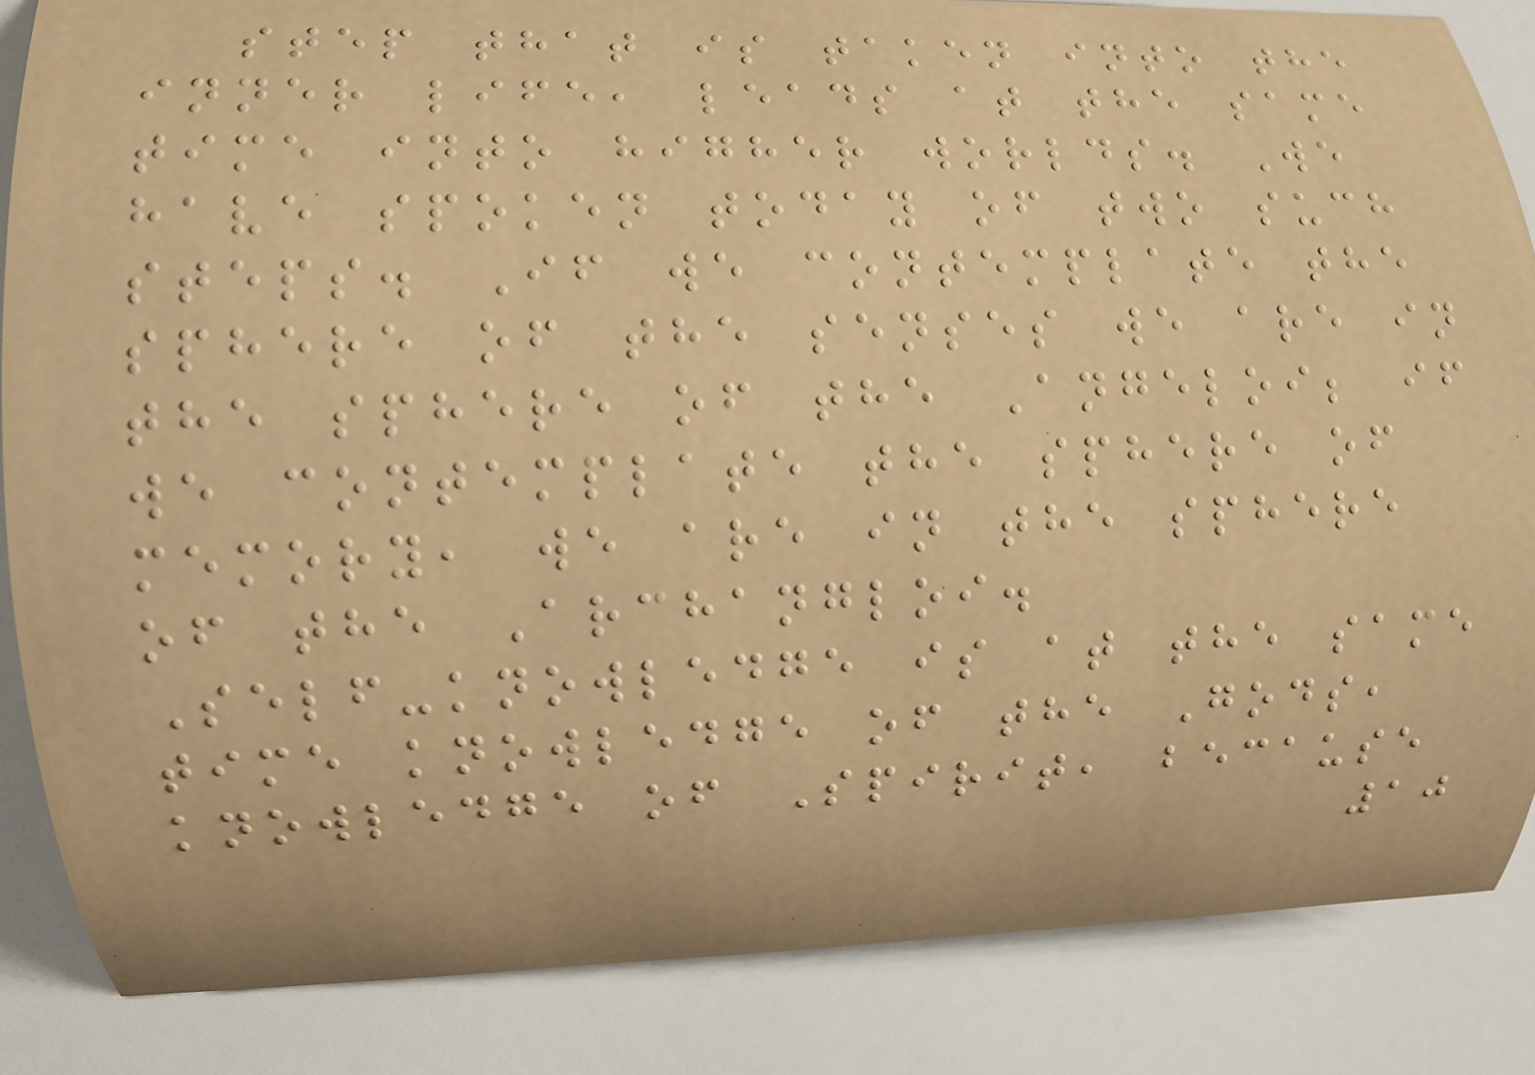step that is taken into the
inner life, leads at the same
time into higher worlds. We
have spoken today of two such
steps. If we contemplate the
sphere of the senses we are in
the sphere of the Angeloi; if
we contemplate the sphere of
memory, we are in the sphere
of the Archangloi.
Self-knowledge is at the same
time knowledge of the Gods,
knowledge of Spirit, because
10
